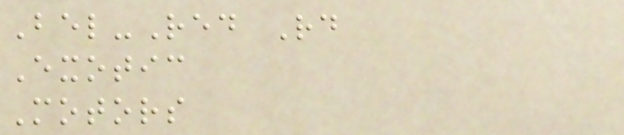Bel-Red Rd
Exotic
Motors
